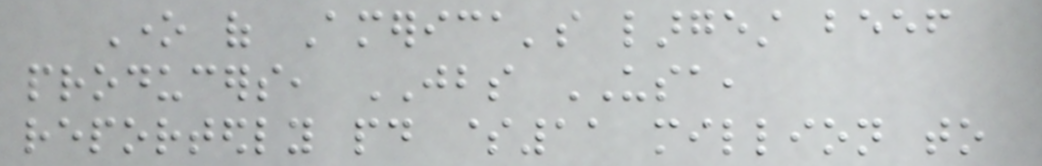One of America's largest beef
producers, JBS USA,
reportedly paid $11 million to
